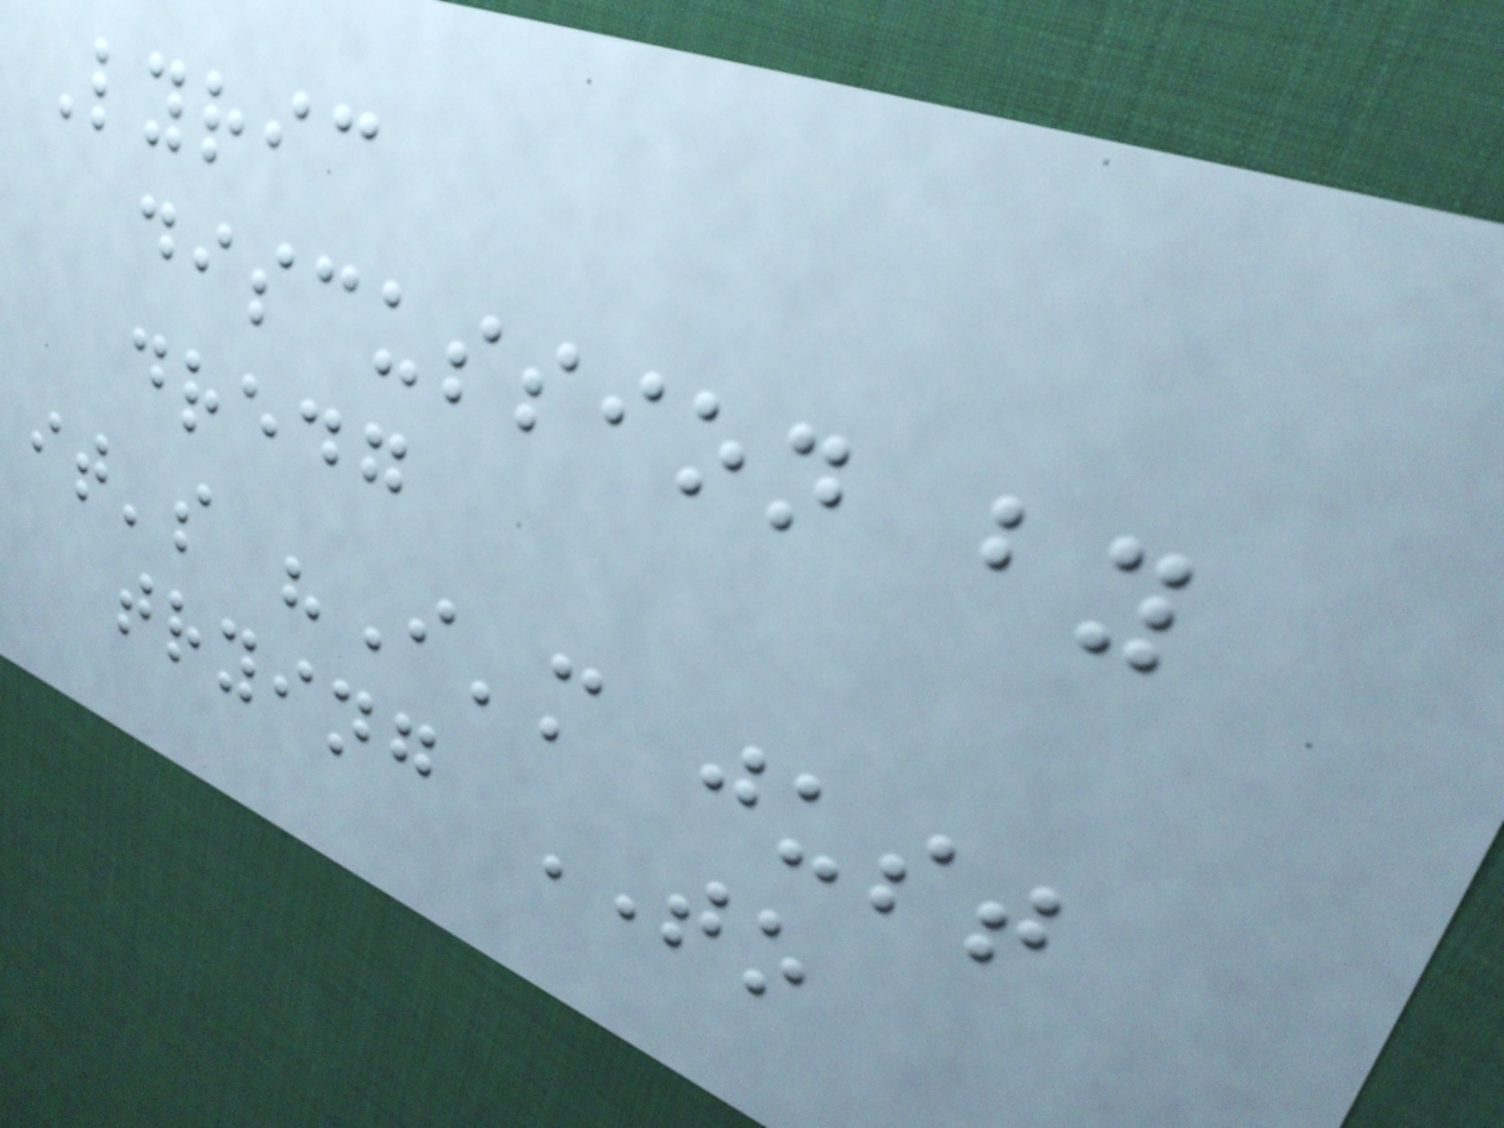Lyric
discussion by
dredg
it's "I'm just
trying TO
